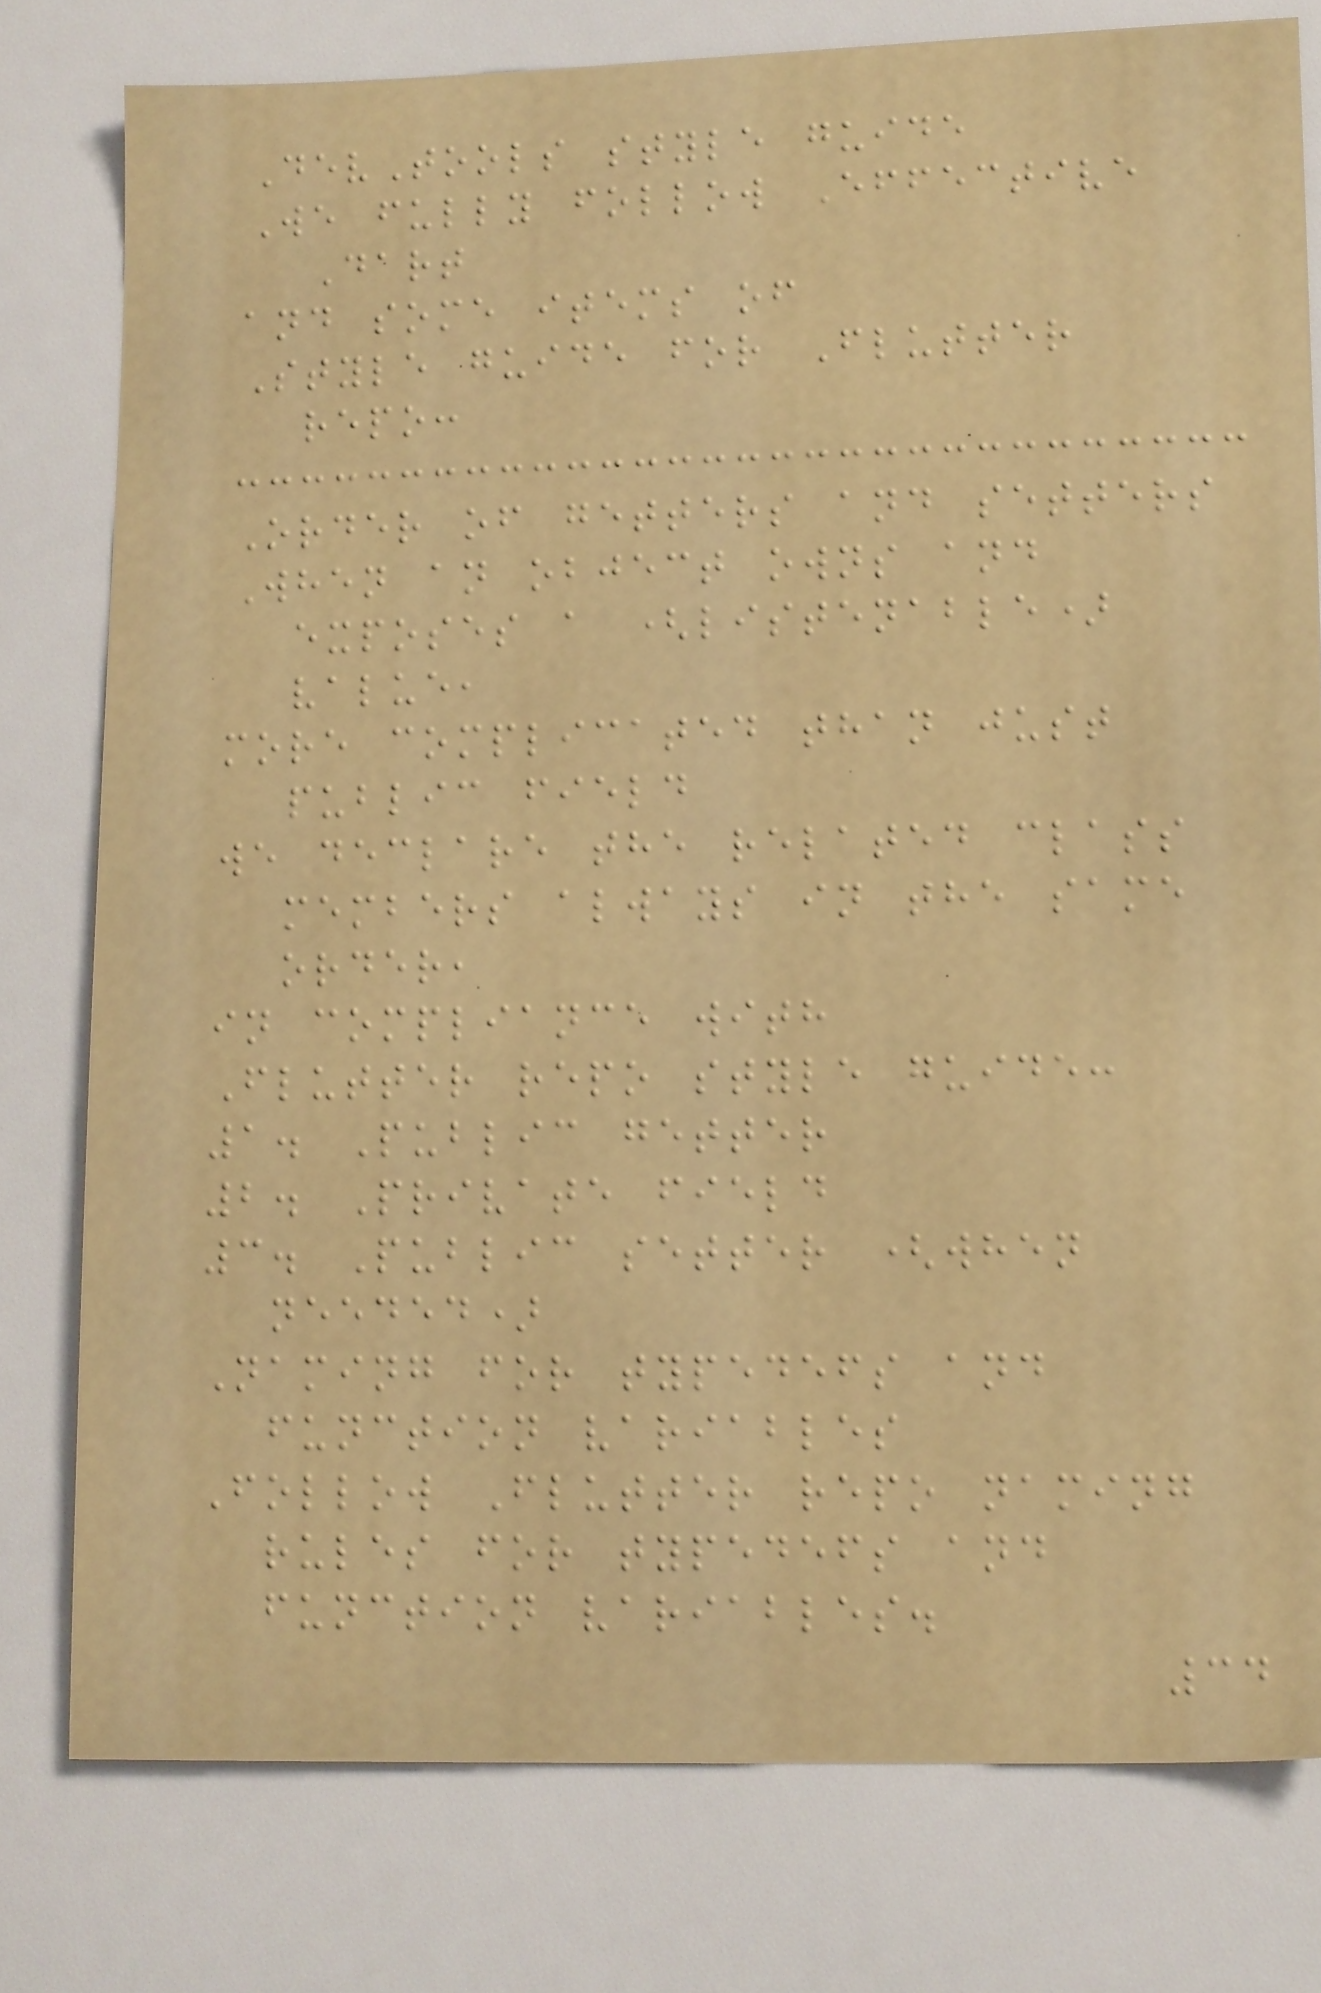DevTools style guide
We fully follow Effective
Dart
and some items of
Style guide for Flutter
repo:
Order of getters and setters
When an object owns and
exposes a (listenable)
value,
more complicated than just
public field
we declare the related class
members always in the same
order,
in compliance with
Flutter repo style guide:
1. Public getter
2. Private field
3. Public setter (when
needed)
Naming for typedefs and
function variables
Follow Flutter repo naming
rules for typedefs and
function variables.
34
